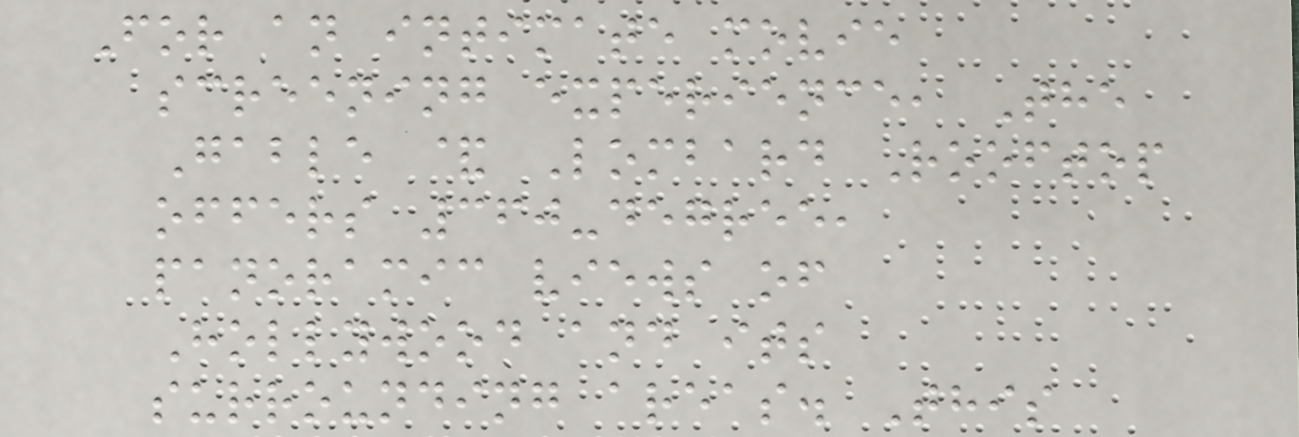For an intimate movie
screening experience, The
Gable & Lombard Rooftop
offers 360-degree,
panoramic views of
Hollywood and its
surrounding areas. This
